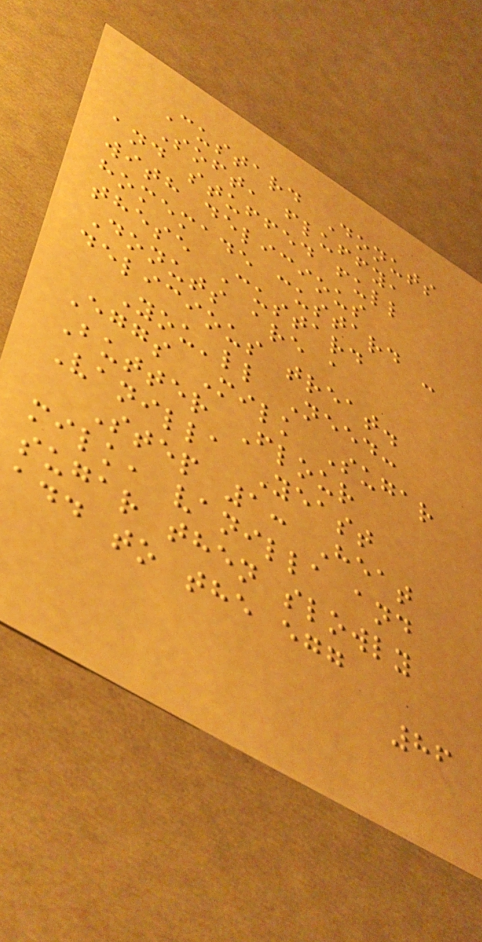Custard Donuts
Soft, fluffy,
and stuffed full
with delicious
homemade custard -
these Custard
Donuts are a
delicious treat.
You'll Need:
Eggs Milk Sugar
Butter Flour
Vanilla Yeast
Step 1: Heat
milk, vanilla and
sugar then slowly
add to the egg
86
